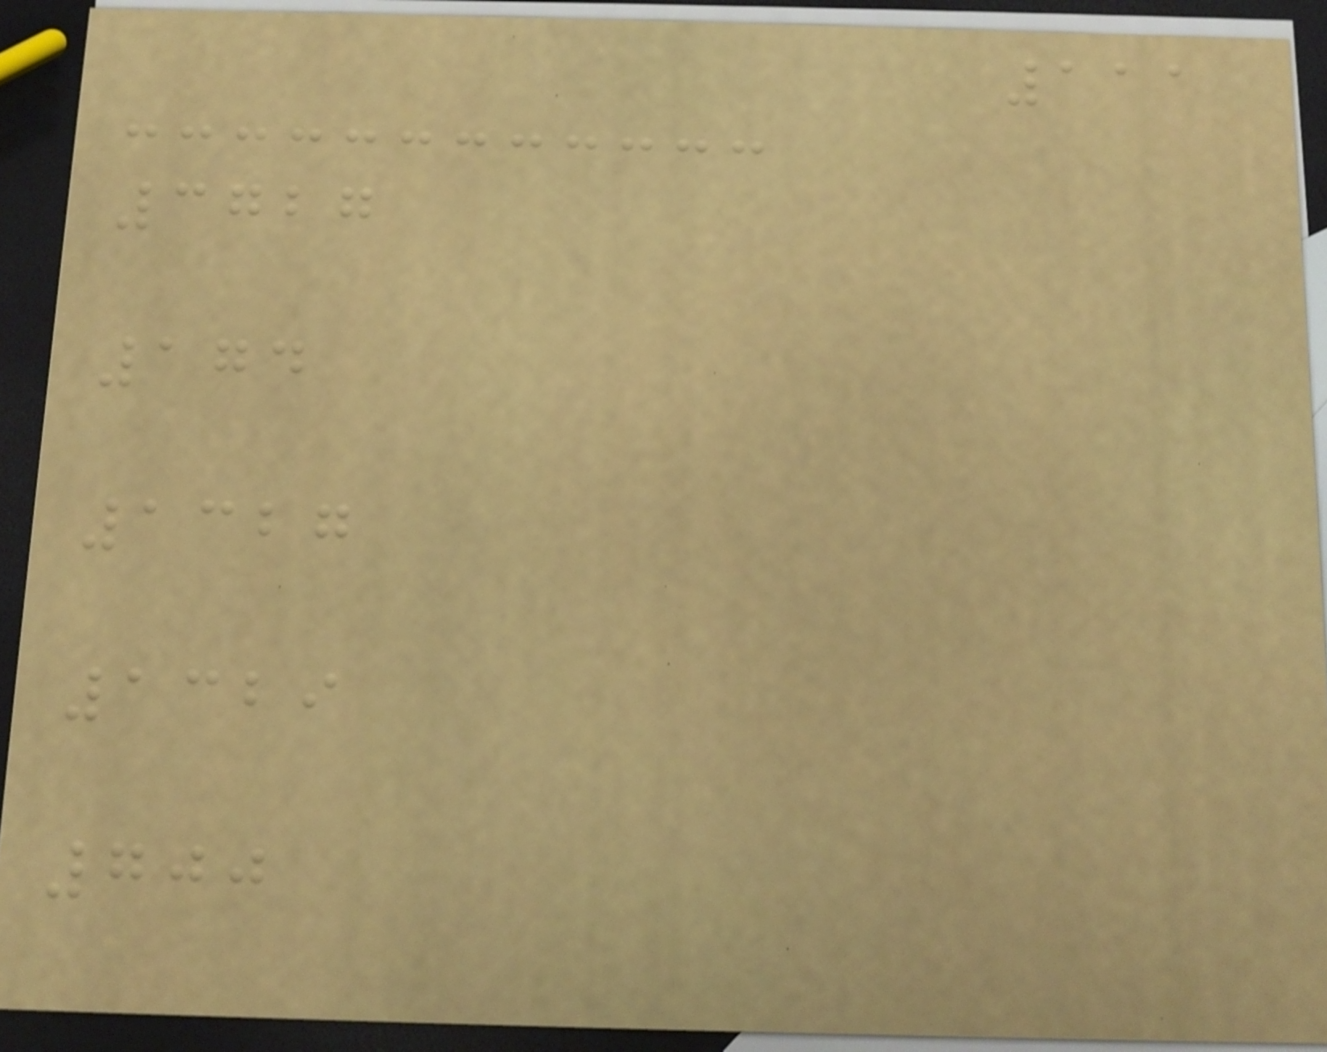111
3727
174
1327
1329
700
